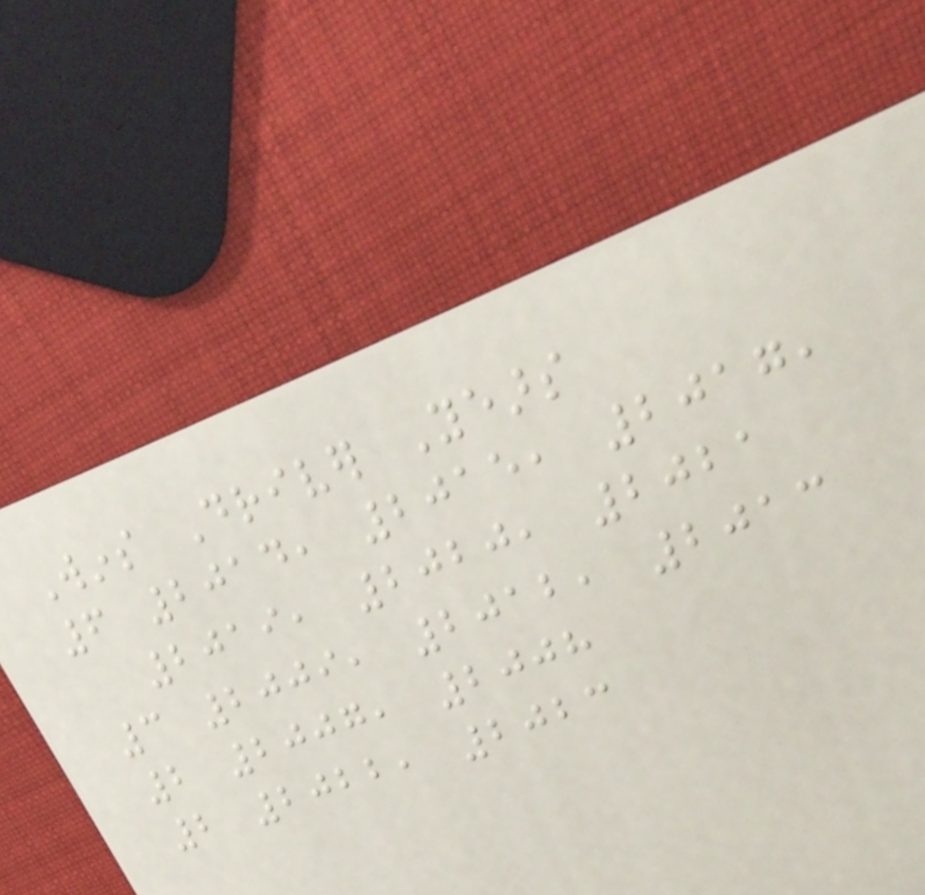Wins Driver Years
6 2014, 2015, 2017,
2019, 2020, 2021
3 2009, 2012, 2013
2 2007, 2008
2 2022, 2023
